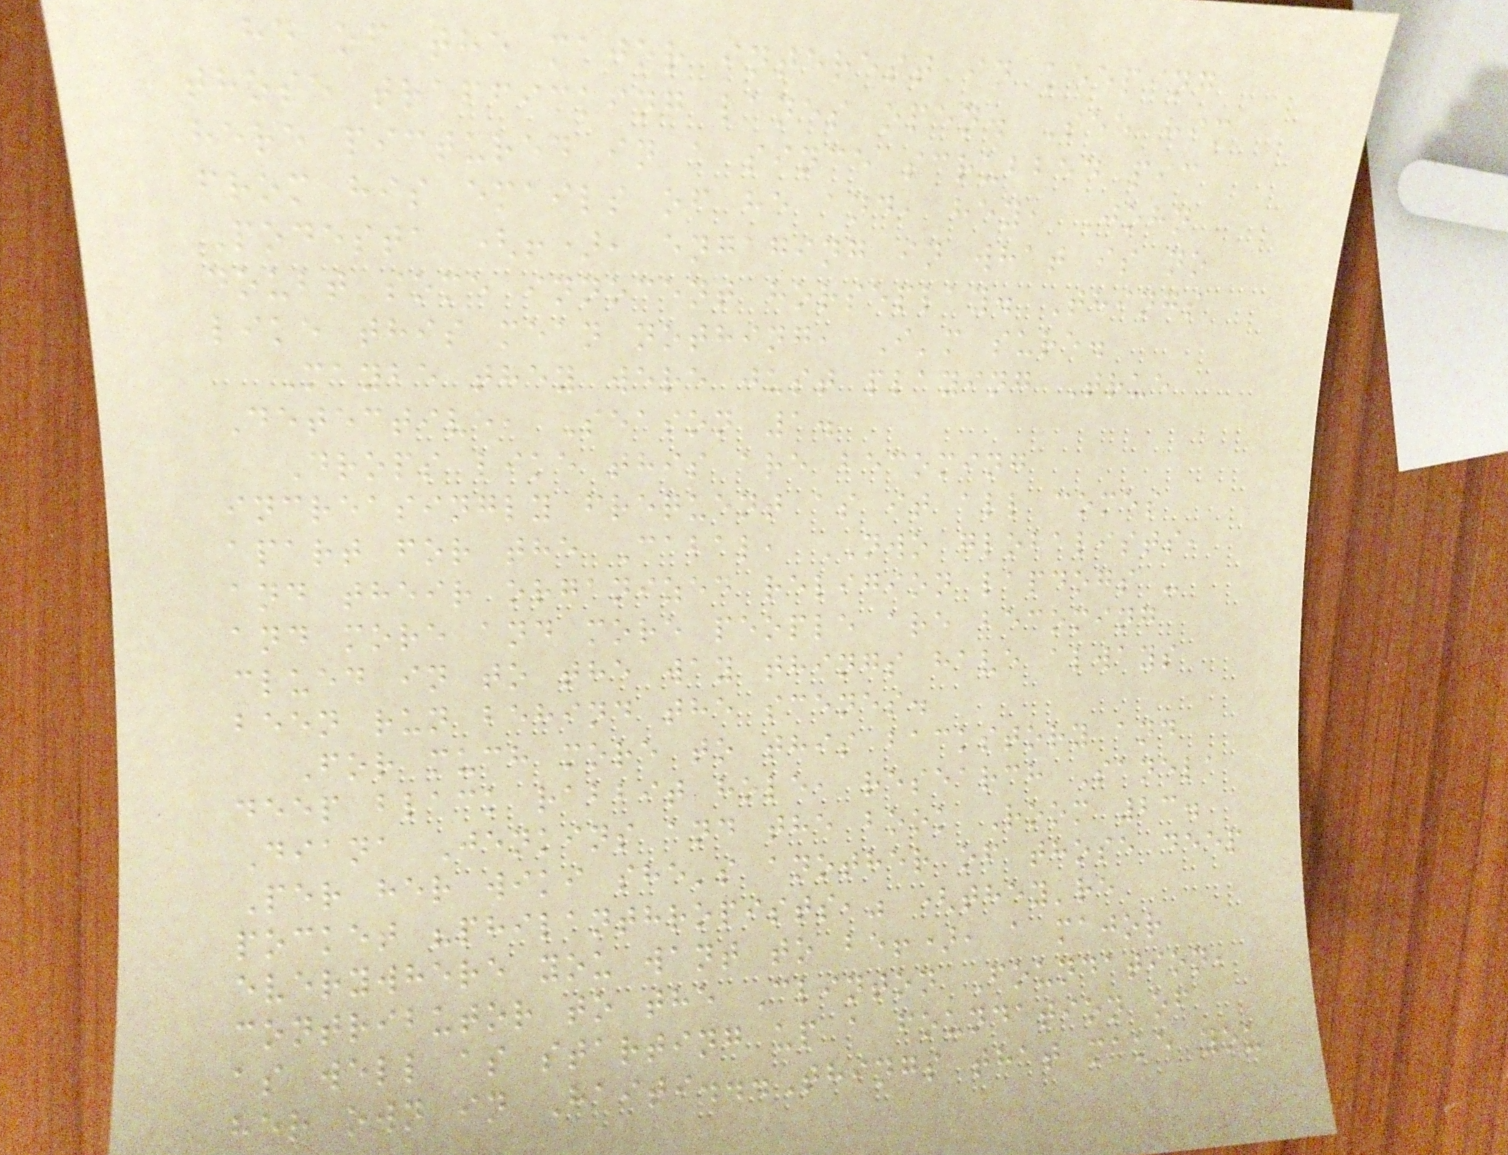he of the major interest in keeping
those trafficking lanes open. See him
here pictured in a since scrubbed pic
from his emails of he and, hey, John
Podesta (!), engaging in what is no
doubt some innocent horseplay. Things
like this mean nothing, I'm sure.
Maybe they were just playing True
Detective, Season 1.
Drops like this are becoming
increasingly frequent as it all comes
apart for the Cabal, NWO globalists,
and their organized religion lapdogs -
and more and more people are becoming
clued in to the way things have always
been run behind the scenes.
For much more to this backstory and
deep black rabbit hole, research Sanela
Diana Jenkins and the book Room 23.
Per her wiki she's another of those deep
pocket "philanthropists," (they're
everywhere you want to be!), a major
contributor to the Clinton Foundation,
as well as starting up a foundation of
her own in Haiti...Things that make you
